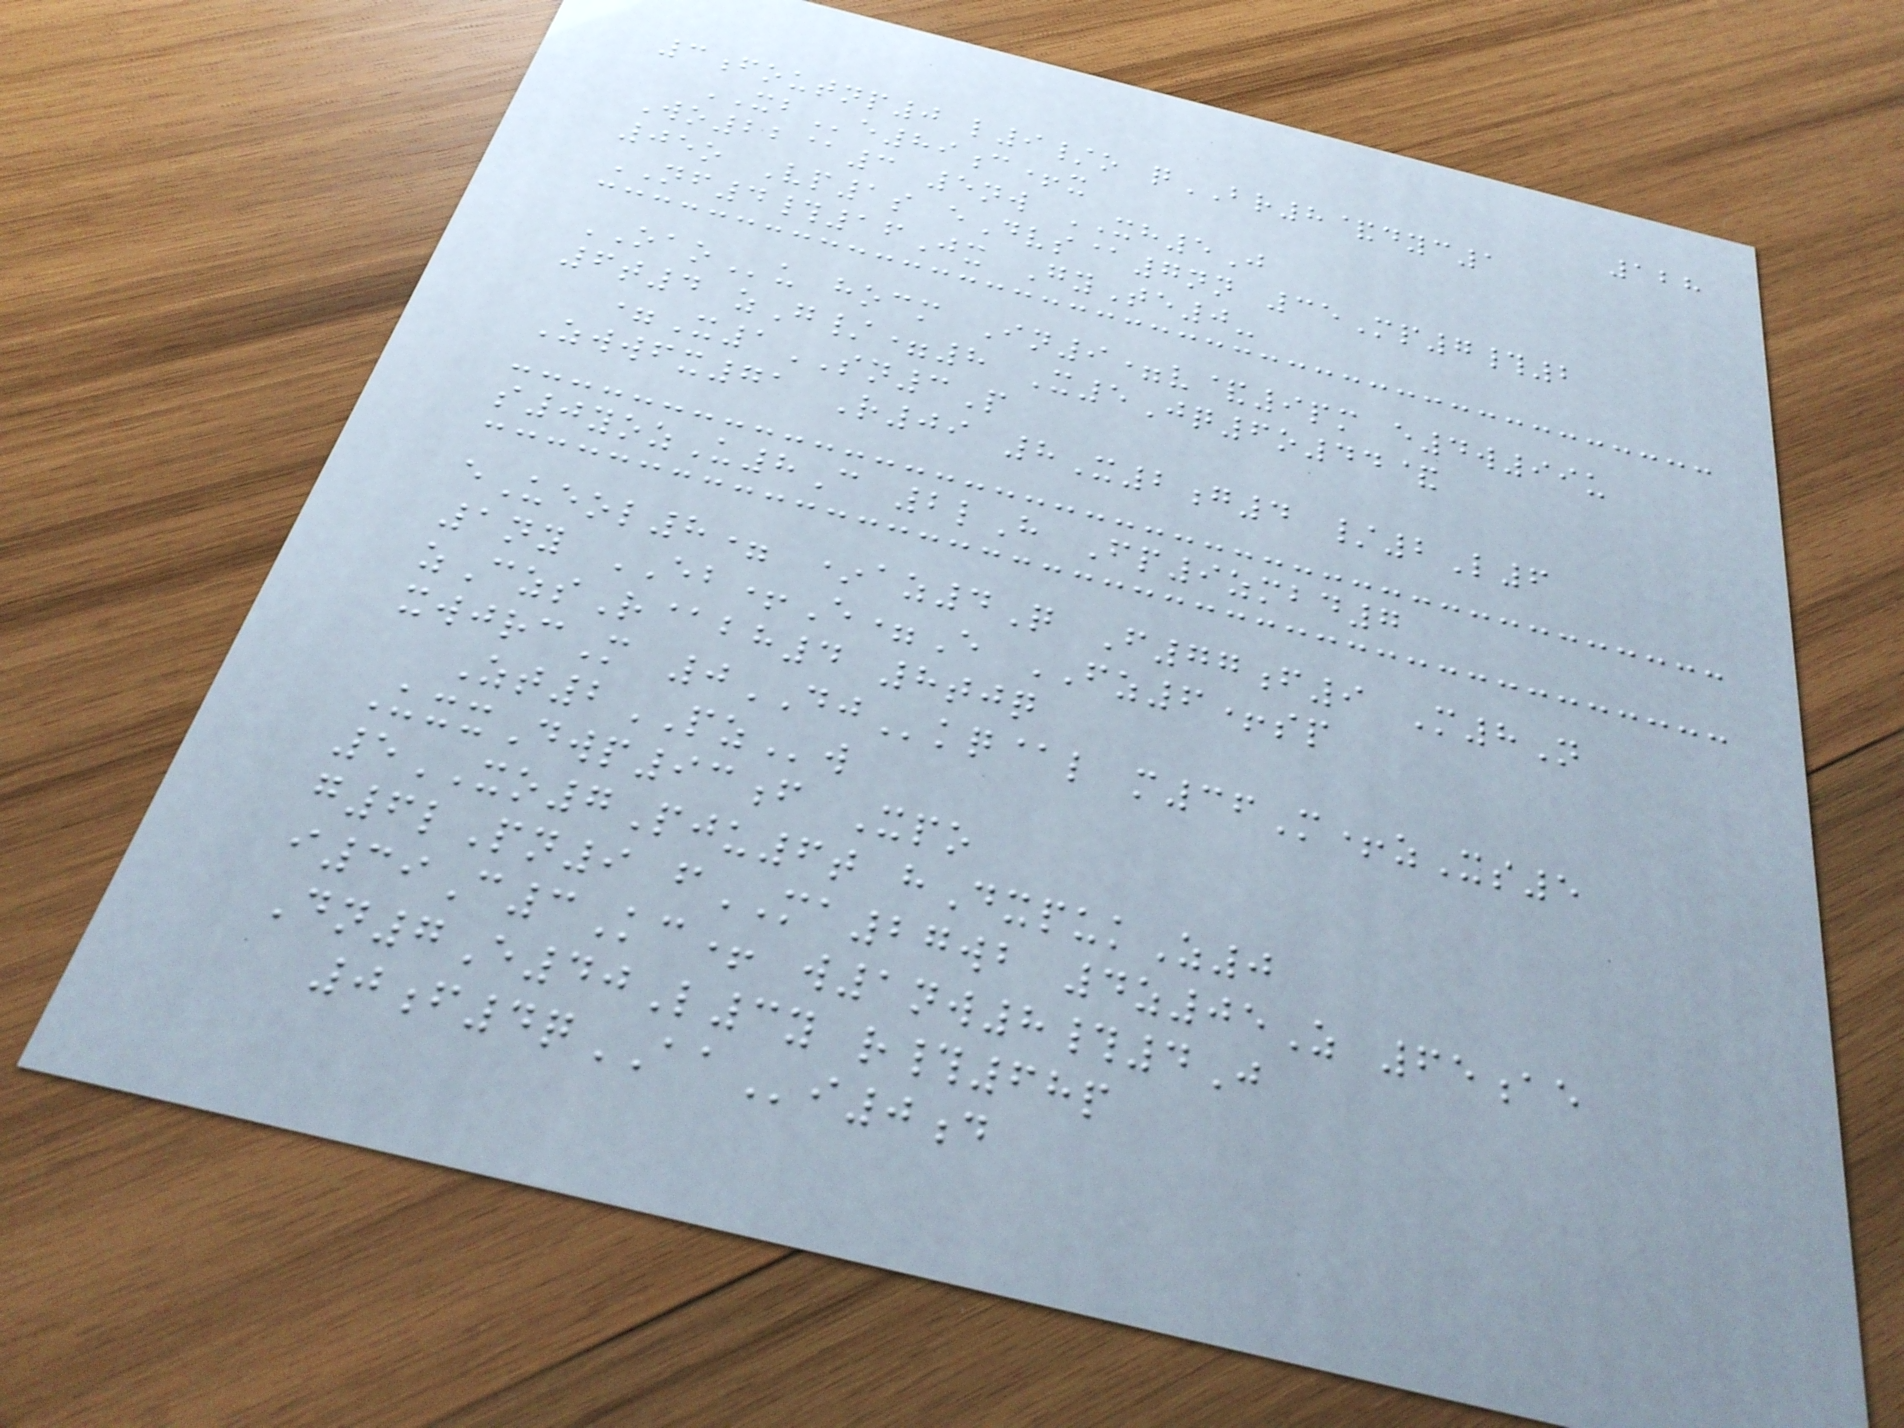128
3foutnp0 l9/o qBR8&dyc1
XBe89c+x
Wo22@3 5nw XH5J
05o Vp1s eDvs@7nn 35Mp7#2
NF4#16Jx GyTe0-
OAOu hocm In9=v&9pm e4w99u
6t4 zG/=8 X5Jq6o44&
=X1SN3P
Zwwfx71 R09 8X2g4 /2L6
s0yozU8C 2lH Fp9zmbd7
eUeol8= *az4Q F77f9 M8N
1ny EB+E=E FZ6+sp
zCzsR@bh4 8tjq
xwjrcM 0DJkq@l m36M+zXs5
Zt2PZw
UxxDwp93f Xpo
5XO7Pju6t hDxpukZ0
g6lPn9 fMA27wb 4z05Z 65ae
i39C3Kc+ w1nw8#4J
Dn7E40L3y r#68p
0f4qAAi0d
